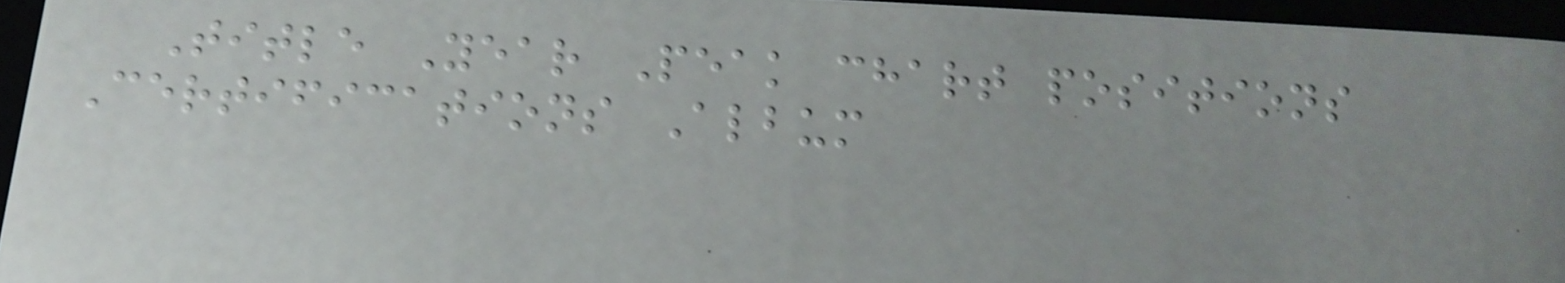Title Year Peak chart positions
Certifications Album
